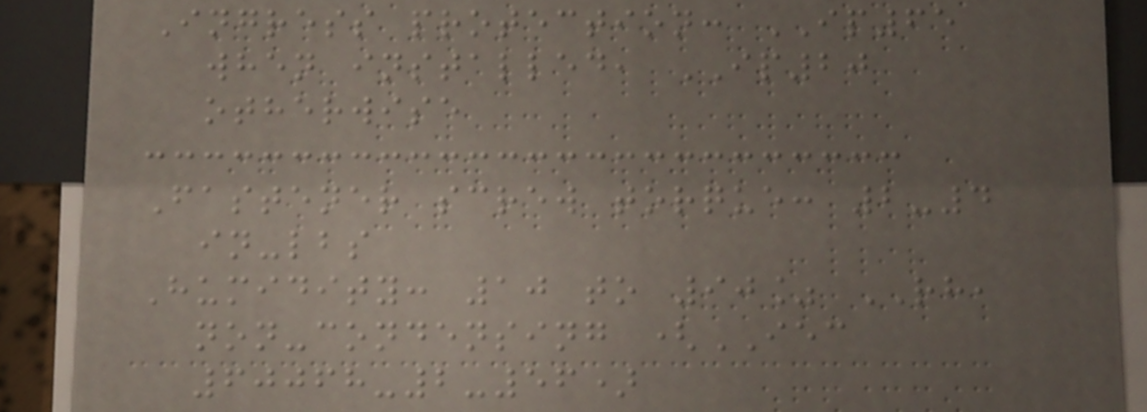Ingress protection: IP65
when installed, IP20
otherwise
Fastener screw torque: 2-4
in-lbs
Humidity: 10 to 90% RH,
non-condensing (IEC
60068-2-56)
